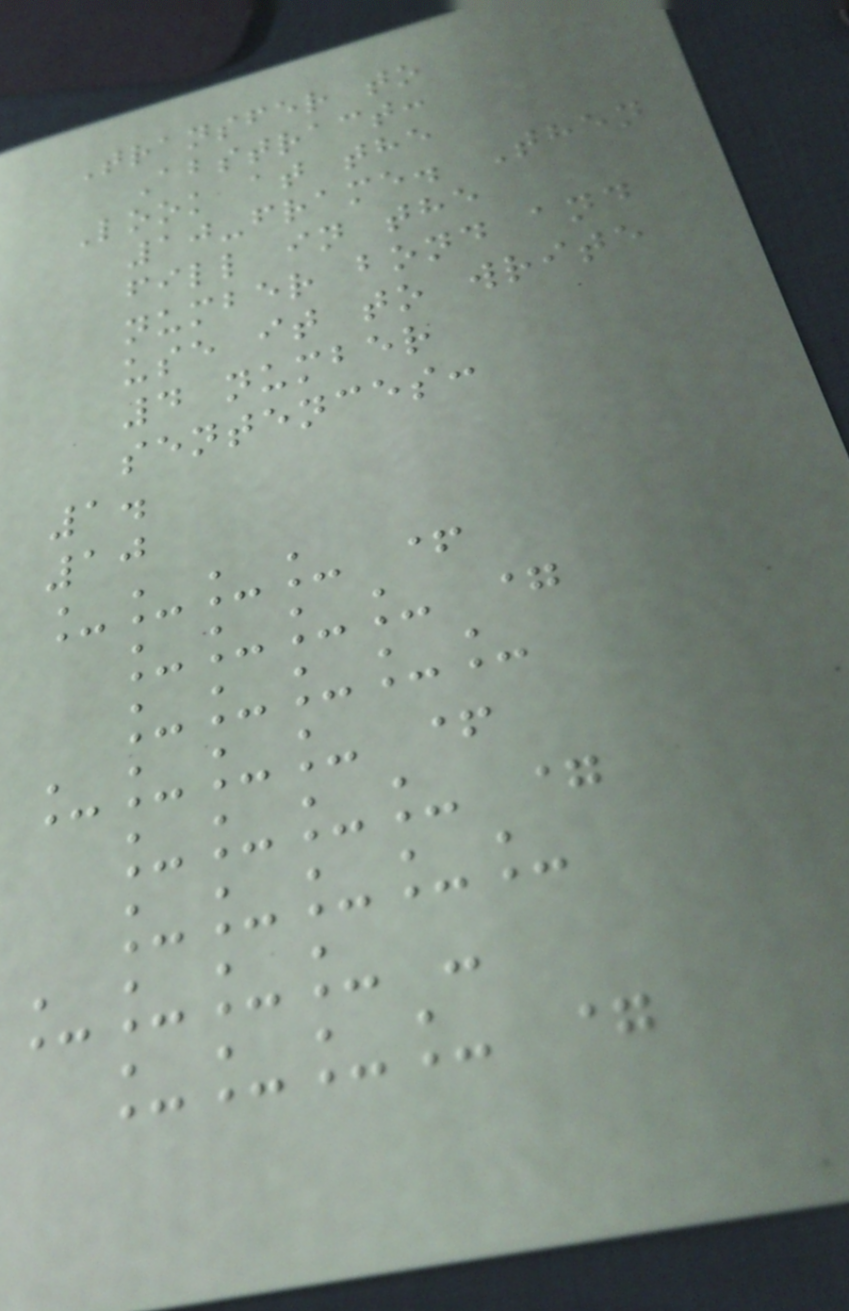Transfer to
Abstract:
Look at the
10-frame. Then
fill in the
number bond and
use it to write
4 number
sentences:
1.
10
____ +
____ =
_____
____ +
____ =
_____
____ -
____ =
